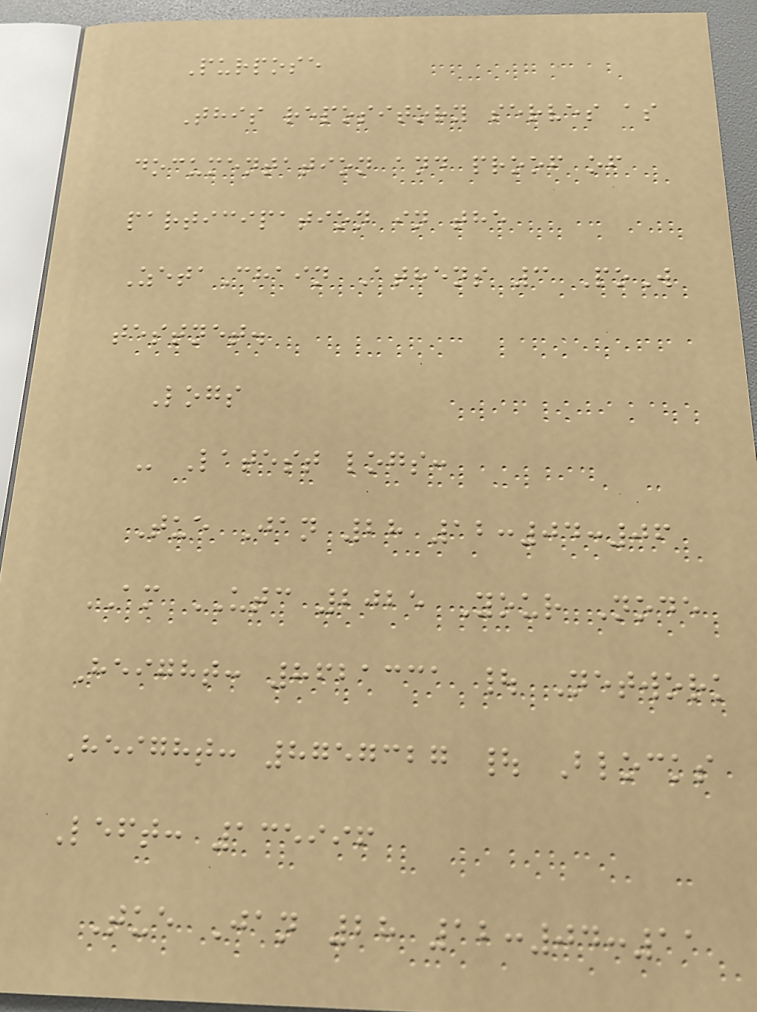Purpose
This repository serves as
documentation and proof of
participation in the
ZetaChain Athens 3 PoW
testnet.
Logs
- Latest logs:
Tue Jan 28 12:04:06
AM UTC 2025 Your Node
Height: 8621331 | Network
Height: 8757327 | Blocks
Left: 135996
Tue Jan 28 12:04:11
